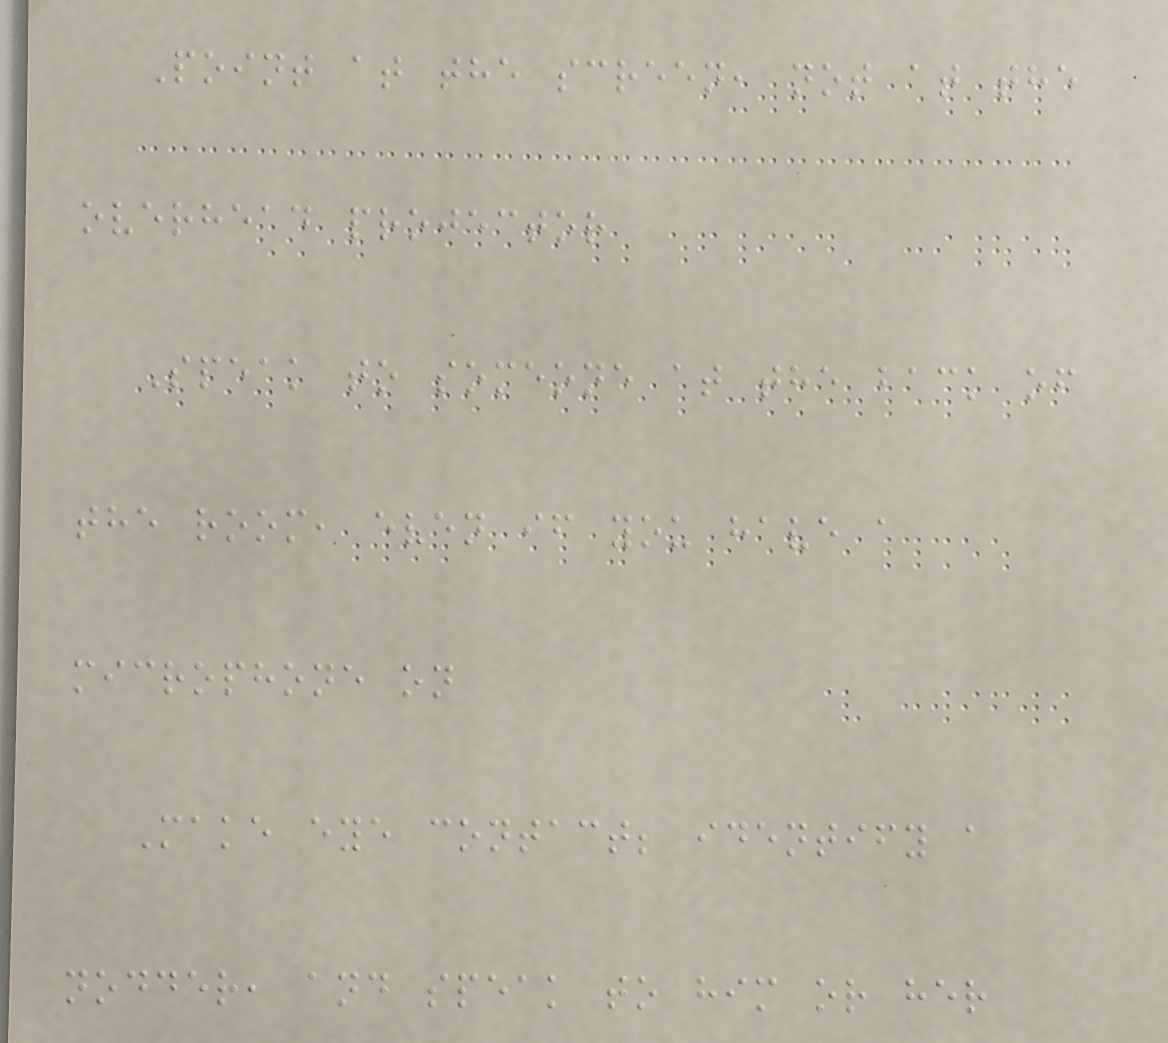Point at the screen, not at the
overhead projector
Speak to someone at the back of
the room, even if you have a
microphone on
Make eye contact; identify a
nodder, and speak to him or her
